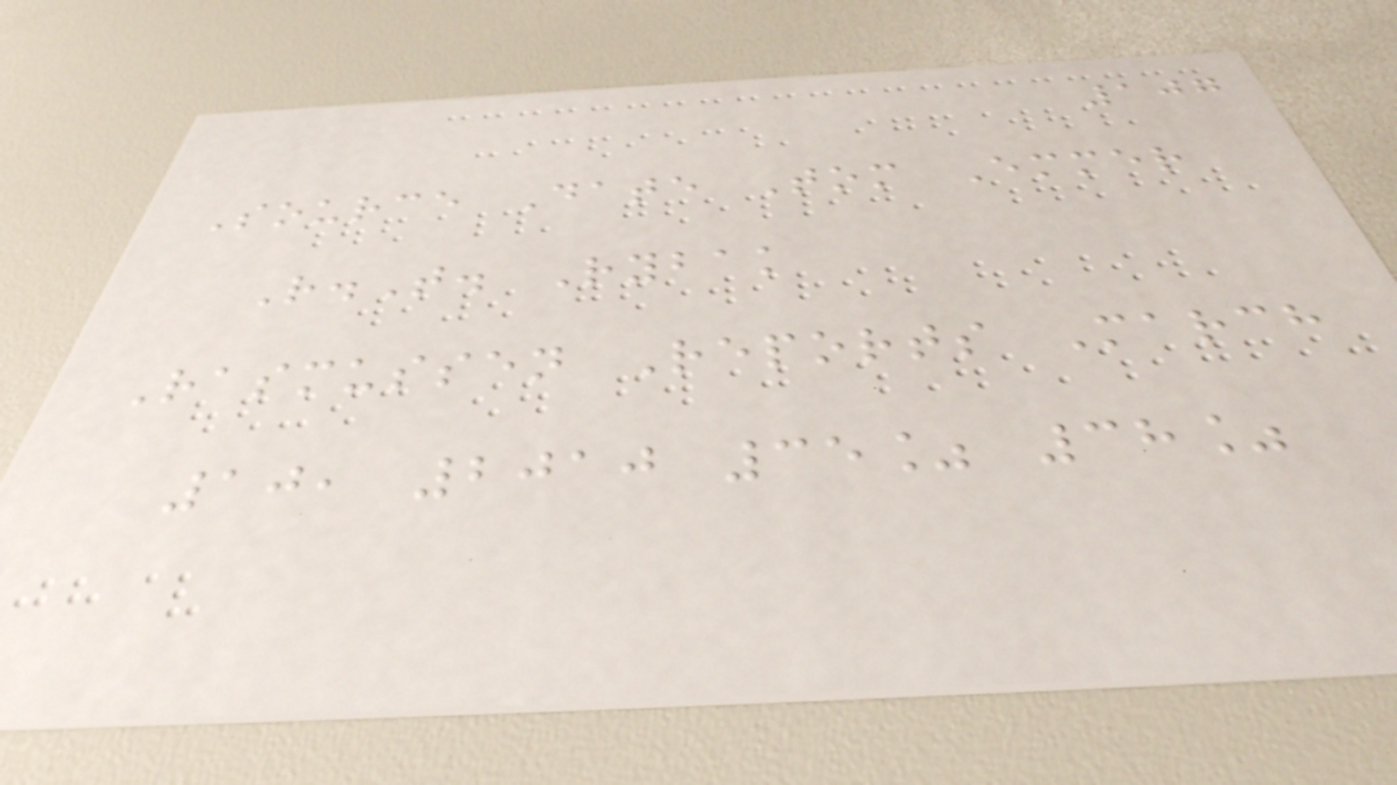107
Source Date Tom Emmer
R.T. Rybak
Rasmussen Reports March
10, 2010 35% 38%
